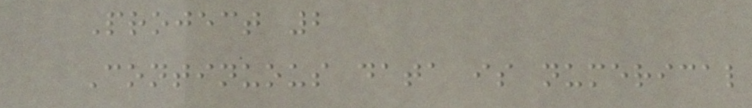Project 2
Continuous data is numerical
